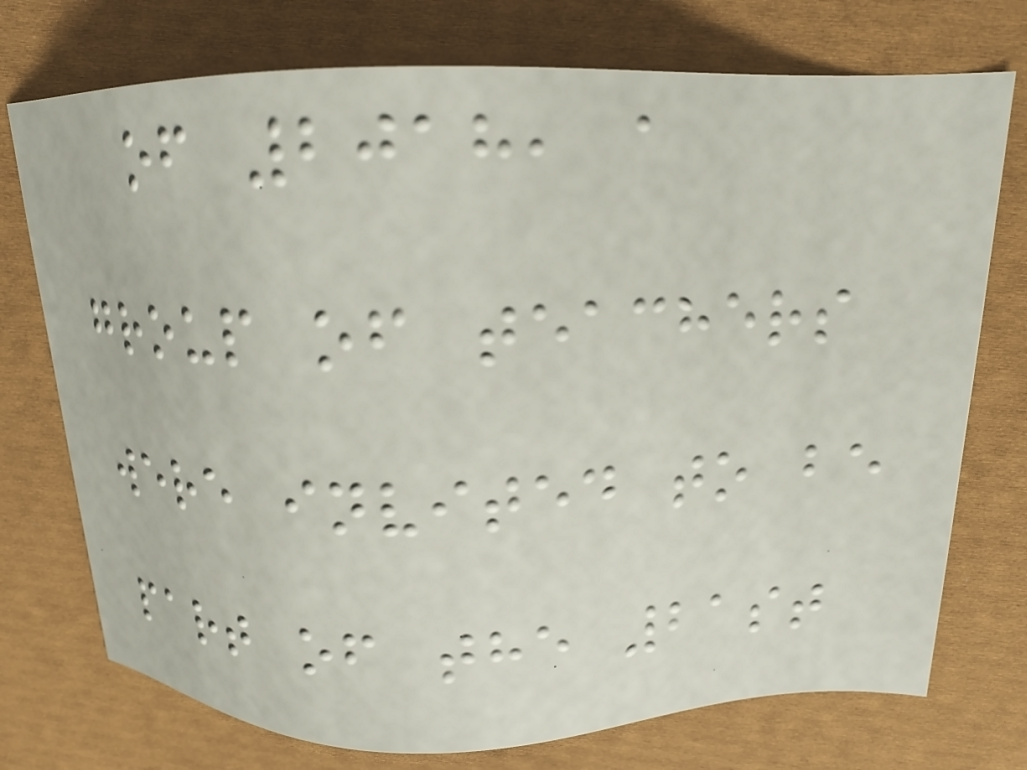of 2018, a
group of teachers
were invited to be
part of the 21st
